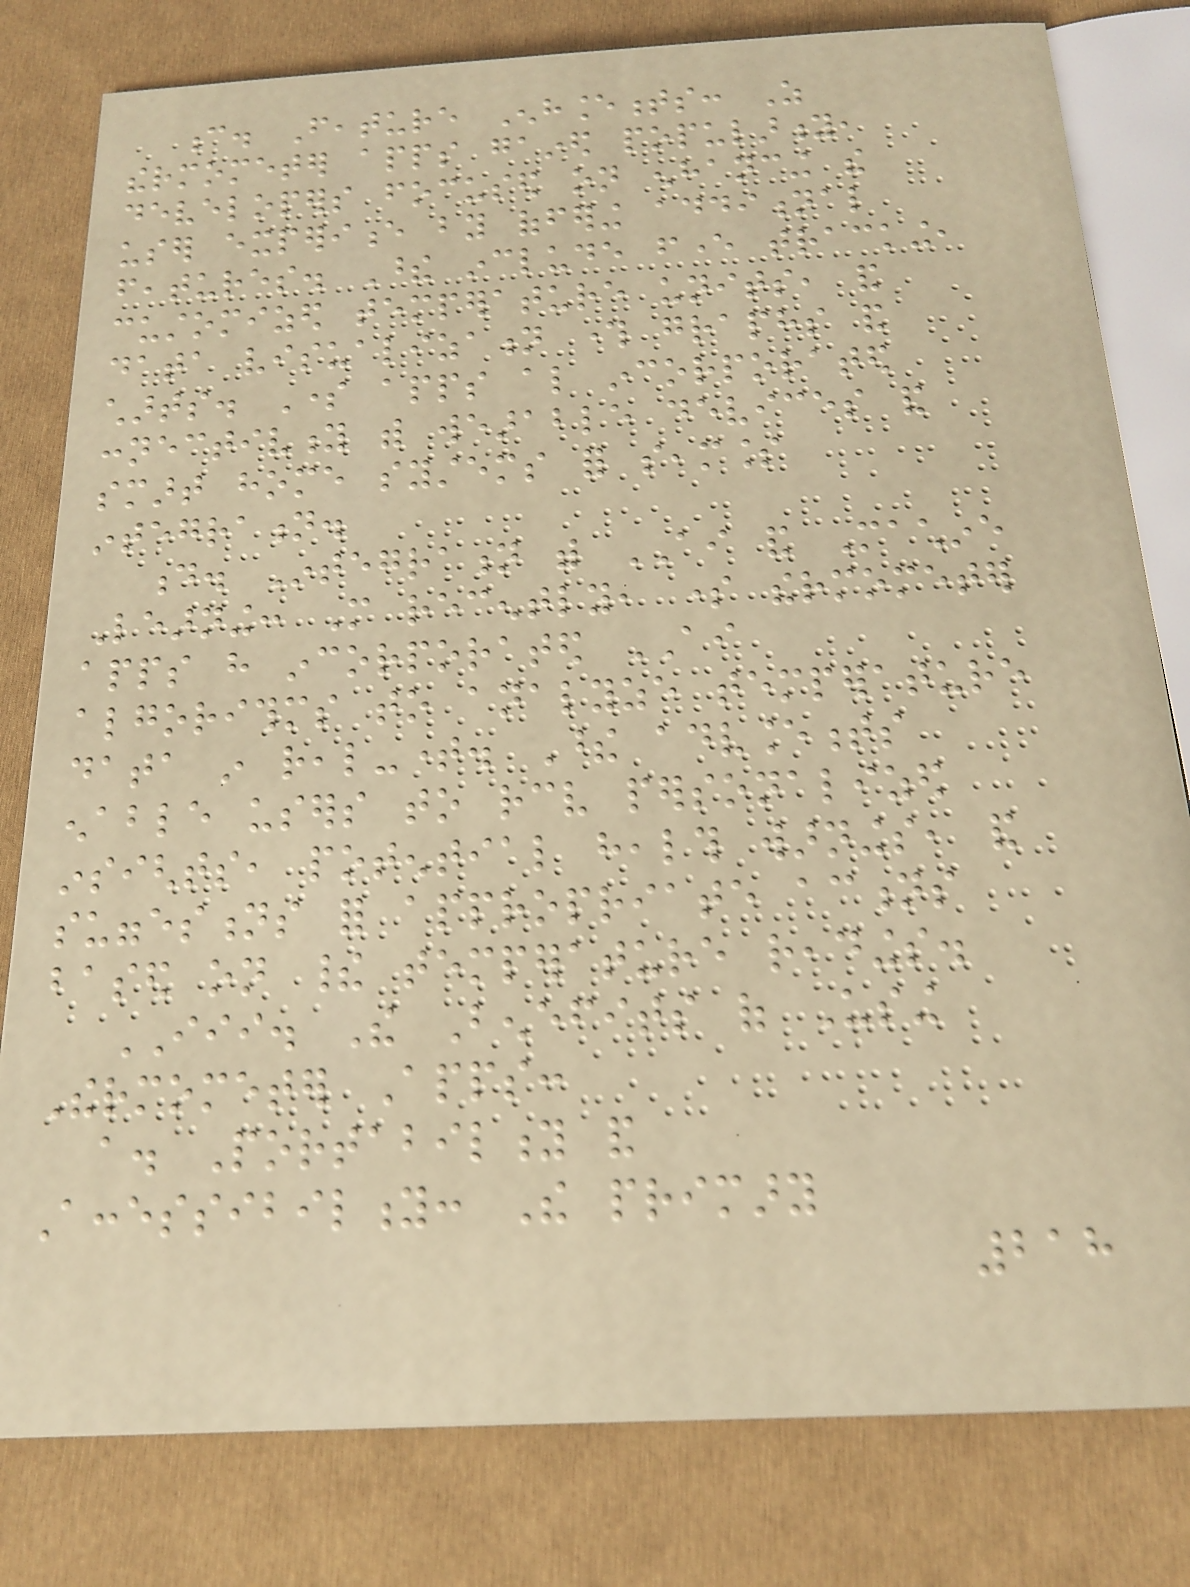c. Feature Enhancements: As
thermometer apps gained popularity,
developers focused on enhancing the
user experience by offering additional
features. These include fever tracking,
customized temperature units, and
data visualization through graphs and
charts. Some apps also incorporated
connectivity with wearable devices and
smart home systems for seamless
integration.
d. Integration with AI and Machine
Learning: More recently, some thermometer
apps have incorporated AI
algorithms to analyze temperature
data in real-time. These advancements
enable users to receive personalized
insights, potential health warnings, and
suggestions for appropriate actions
based on their temperature readings.
III. The Benefits of Using
Thermometer Apps:
a. Portability and
Accessibility: The primary
218
